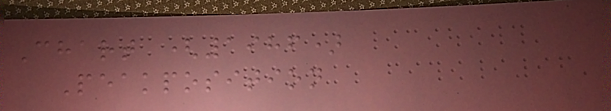Chart (1986)
Peakposition
